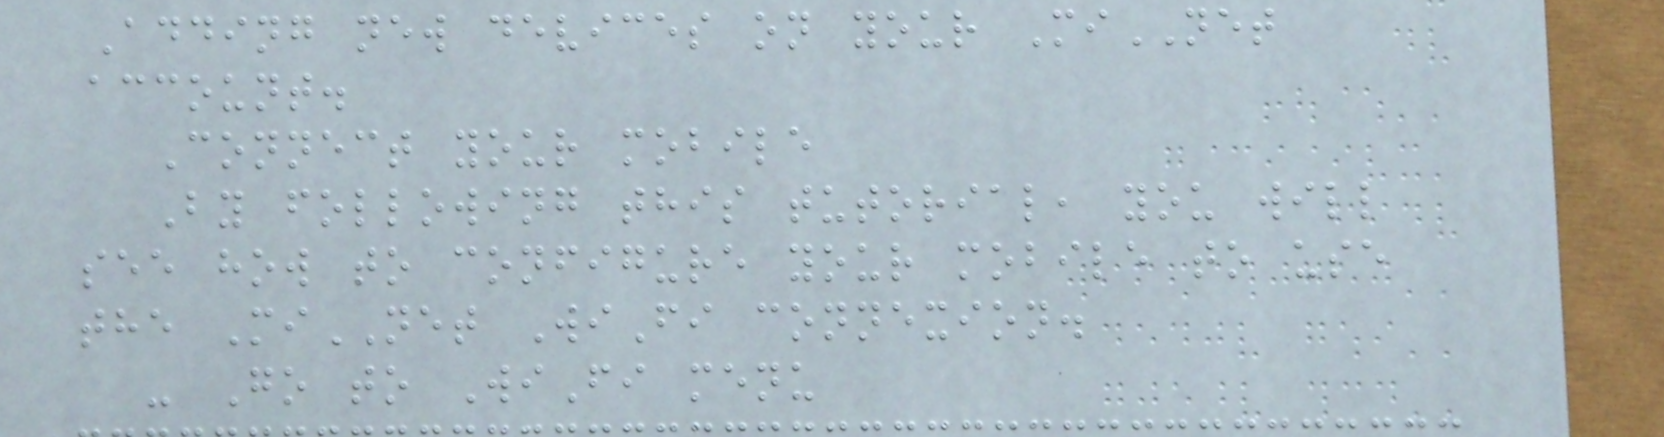Adding new devices on your MiNET
account.
Connect your mobile
By following this tutorial, you will
see how to configure your mobile to use
the MiNET WiFi connexion.
- Go to WiFi menu
